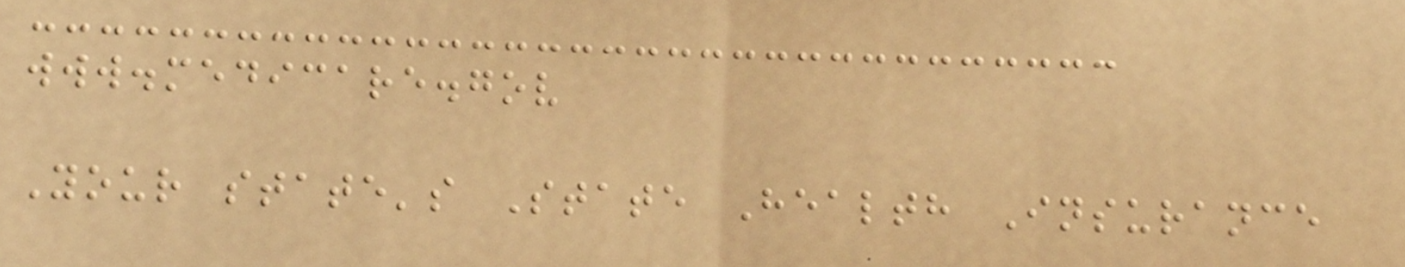www.medicare.gov
Your state's State Health Insurance
